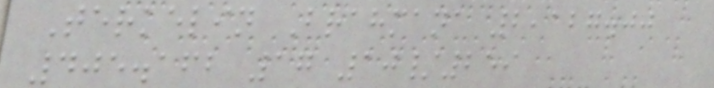Terkelin Brahmana 2,127.00
405.162 17 10/259
